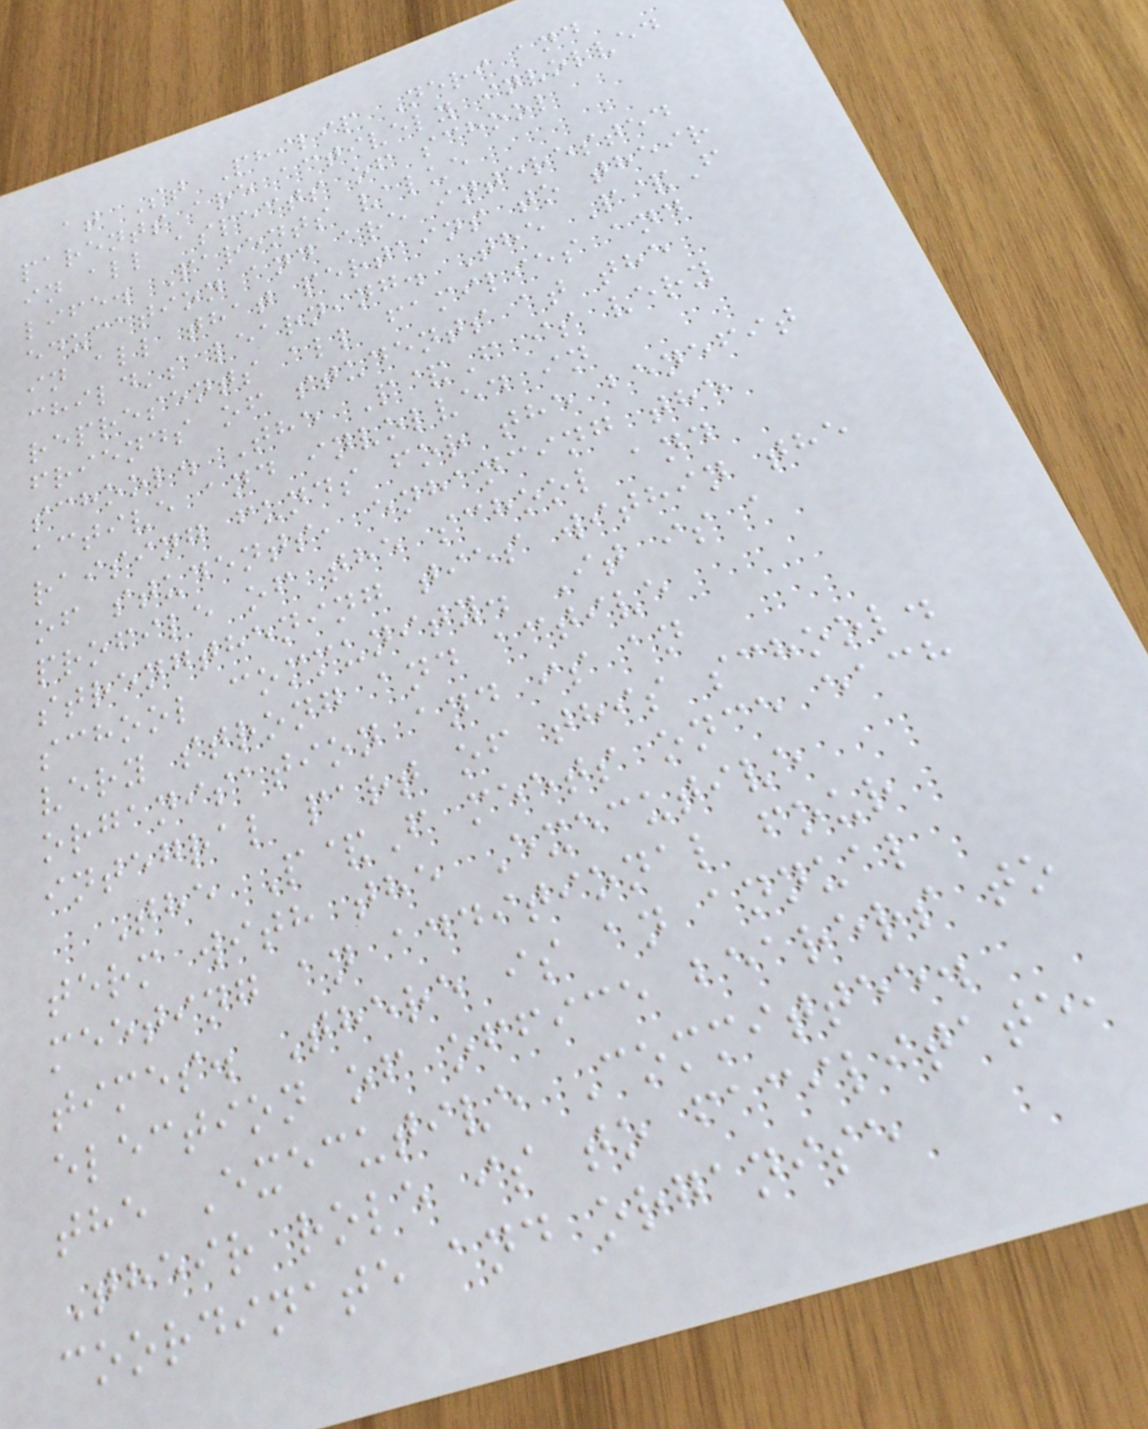at St Philip Neri and
parents are actively involved
in all aspects of school
life. Parents value
education and are interested
in all that pertains to their
child's learning. The P&F
represents all families and
friends of students at the
school. The P&F is very
active and involved in
raising funds for the benefit
of students, enhancing the
profile of the school and
strengthening ties within the
school community. It is a
very strong and active
organisation and is an
integral part of this school.
The P&F meets once each
term with the Executive
meeting an additional four
times. There is an annual
election of office bearers to
the Executive Committee.
Their role is to facilitate,
coordinate and organise
